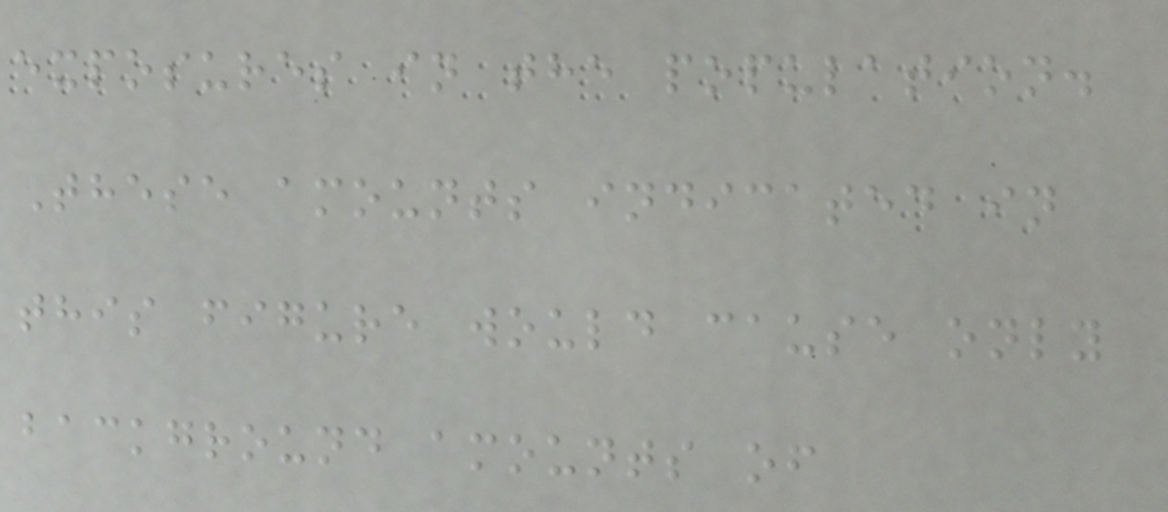exposures in the population.
These amounts indicated in
this figure would cause only
background amounts of
